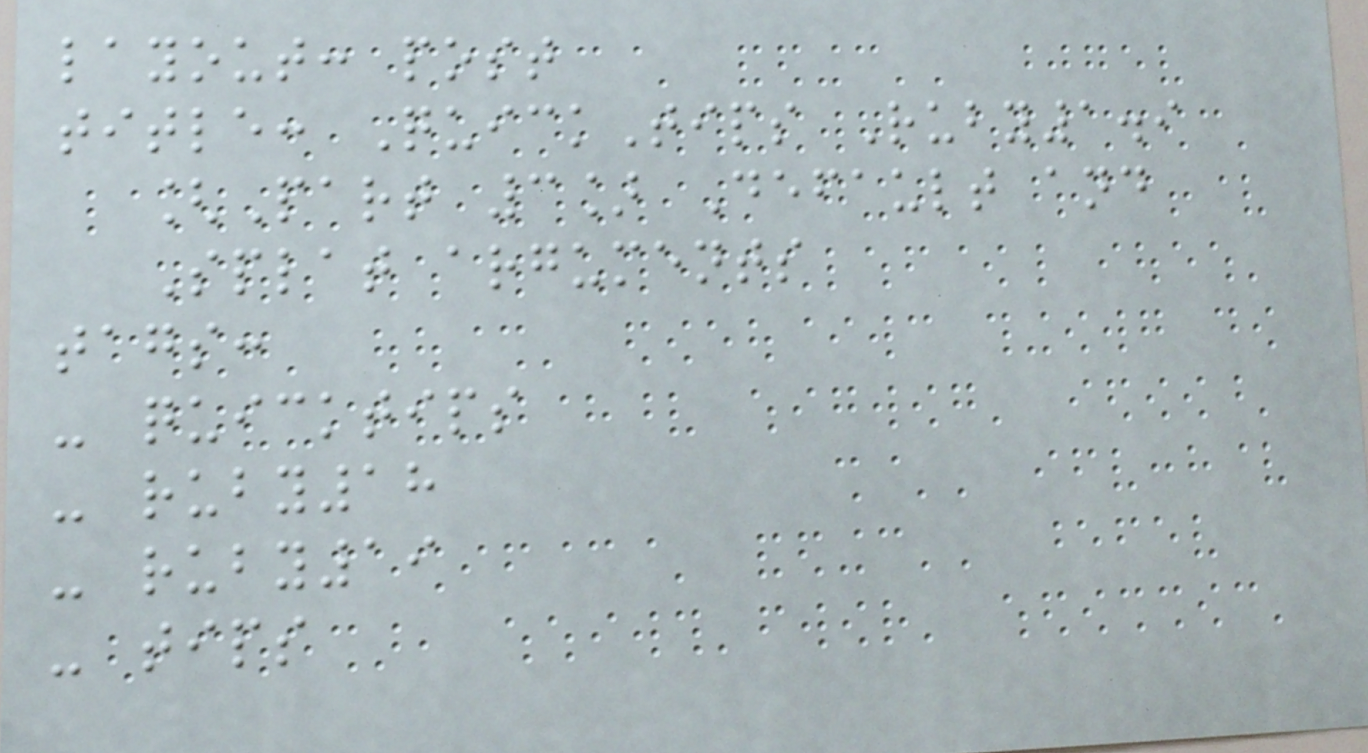layout: post
title: QuickTips Ruby1.9
[Part 3] Default and
Splat arguments
tags:
- quicktips
- ruby18
- ruby19
- tips
